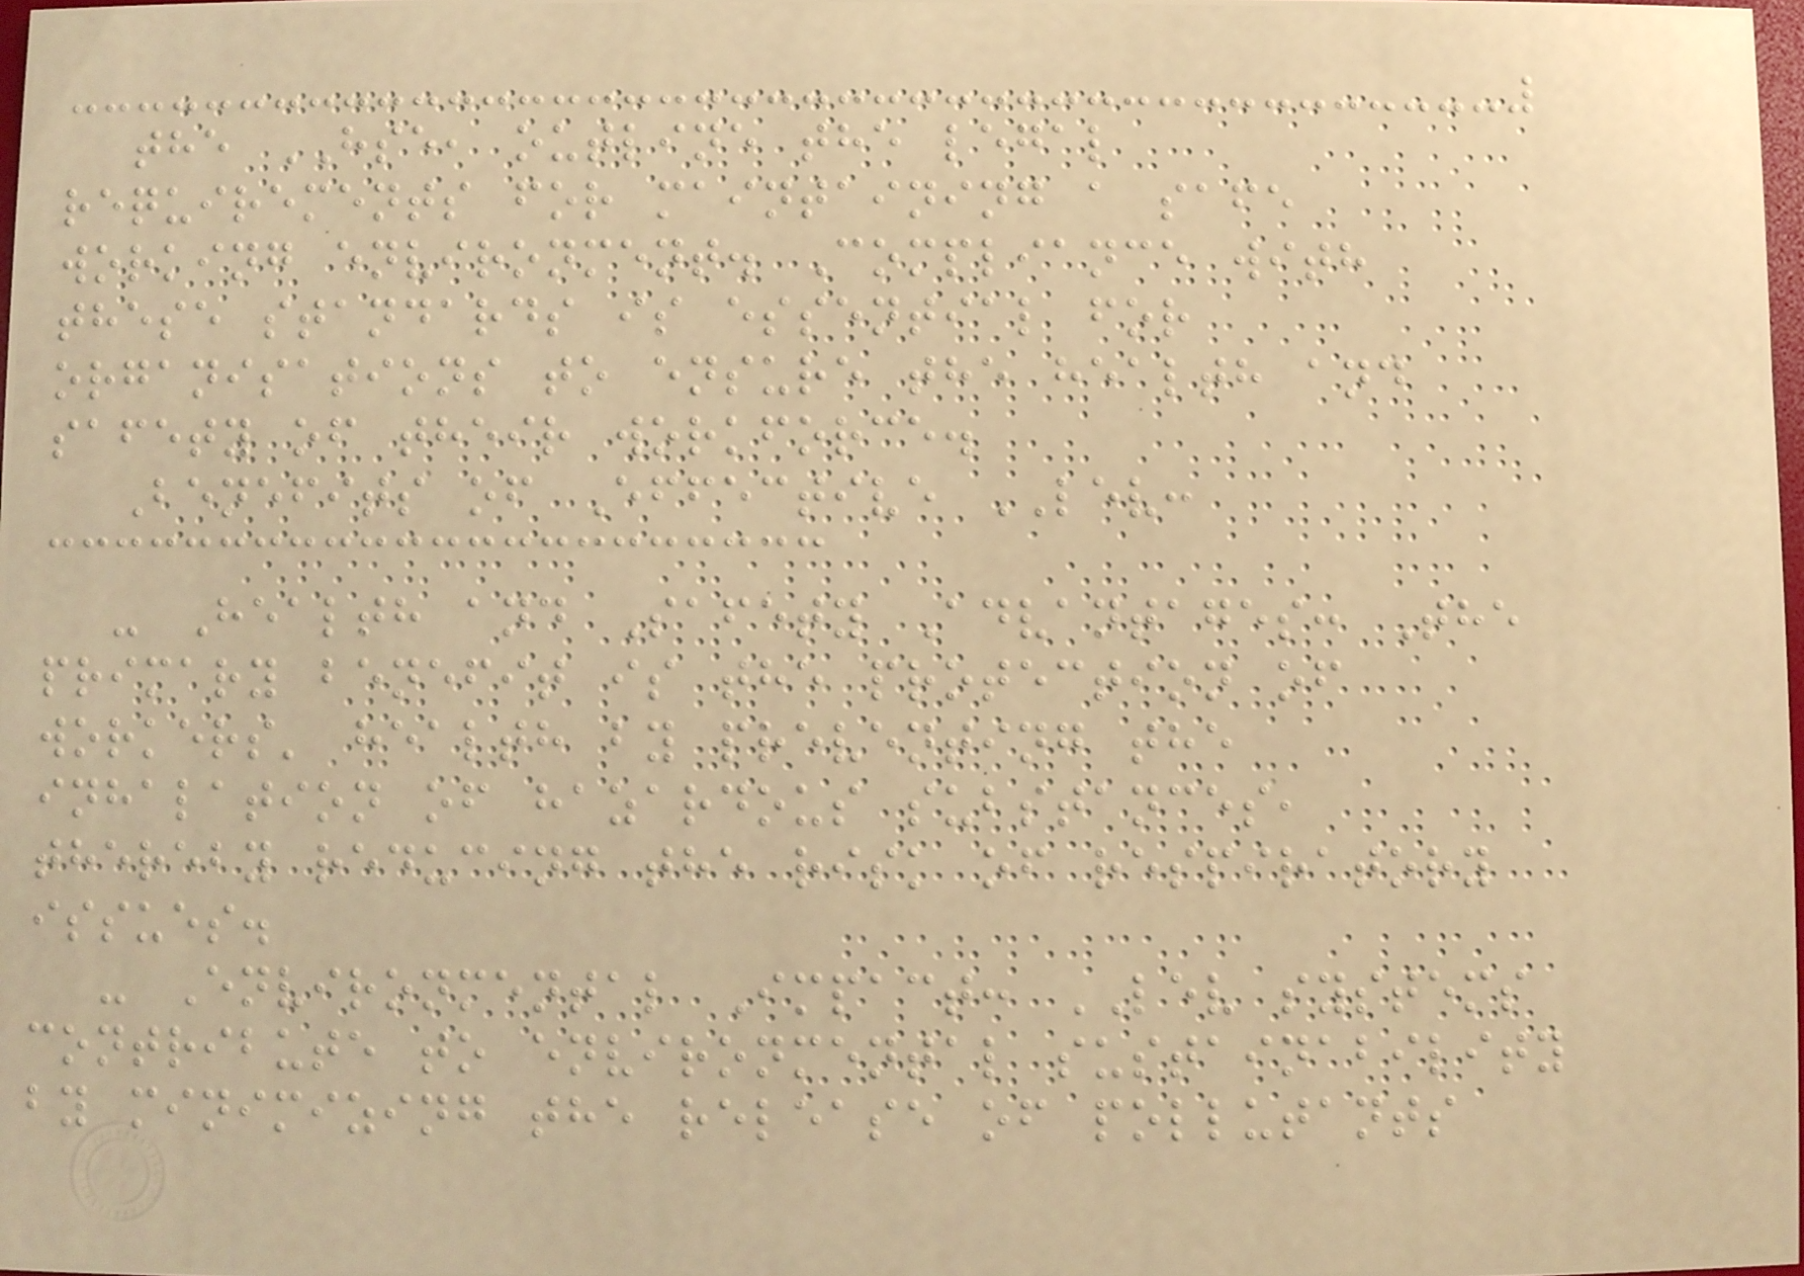the HSE, outline the legal
requirements for maintaining a safe
working environment. Compliance with
these standards is essential for
organisations to ensure the health and
safety of their workforce.
Benefits of Effective LEV:
- Health and Safety Advantages: The
primary benefit is the protection of
workers' health by preventing the
inhalation of hazardous substances,
thereby reducing the risk of respiratory
issues.
- Environmental Impact: LEV systems
contribute to environmental sustainability
by minimizing the release of pollutants
